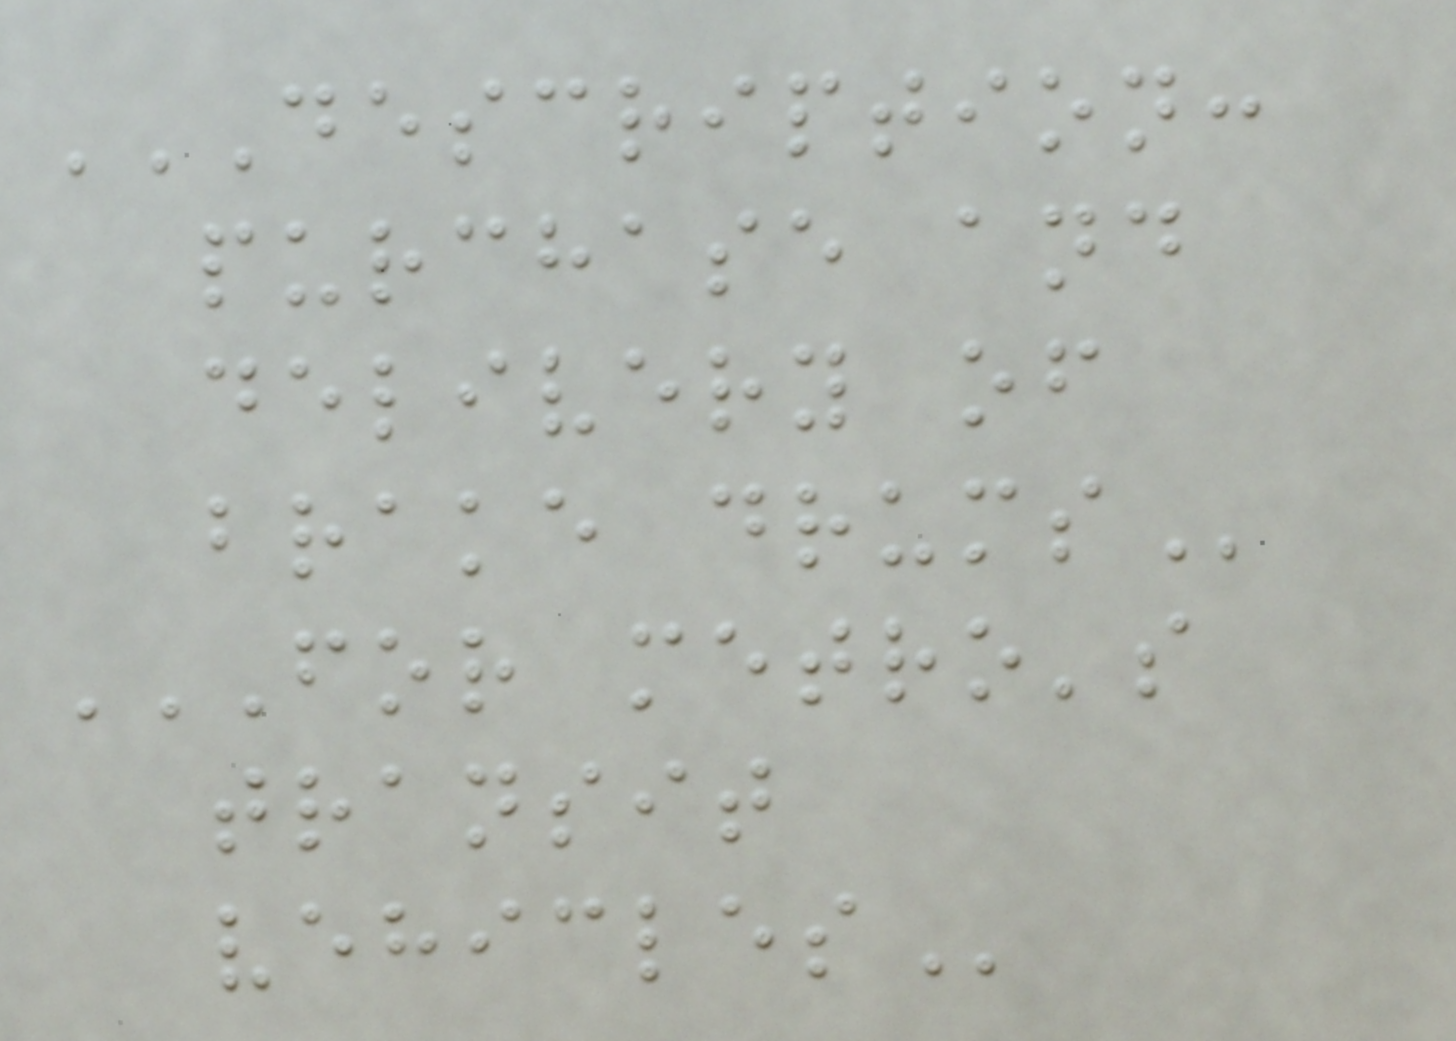DESCRIPTION:
PURCHASE AND
DELIVERY OF
BRAKE DRUMS
FOR METRO'S
TRANSIT
VEHICLES
